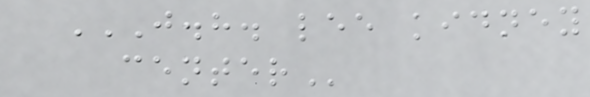J.H. LEE KIDNEY
CENTER
